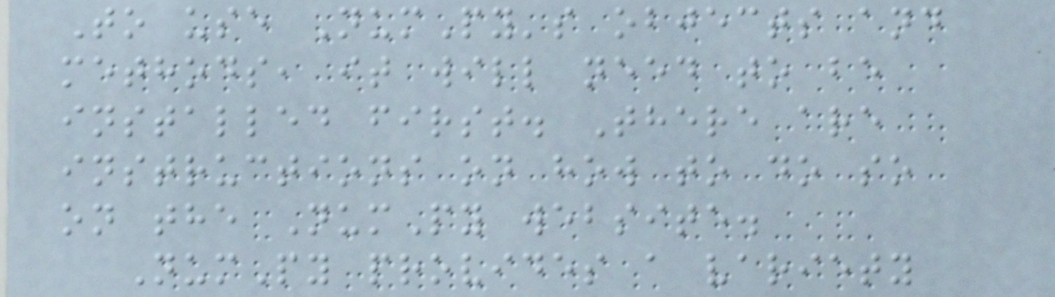To use NumPy's objects and
methods, it will need to be
installed first. There are
instructions on how to do so
on the NumPy website.
NumPy provides a variety
